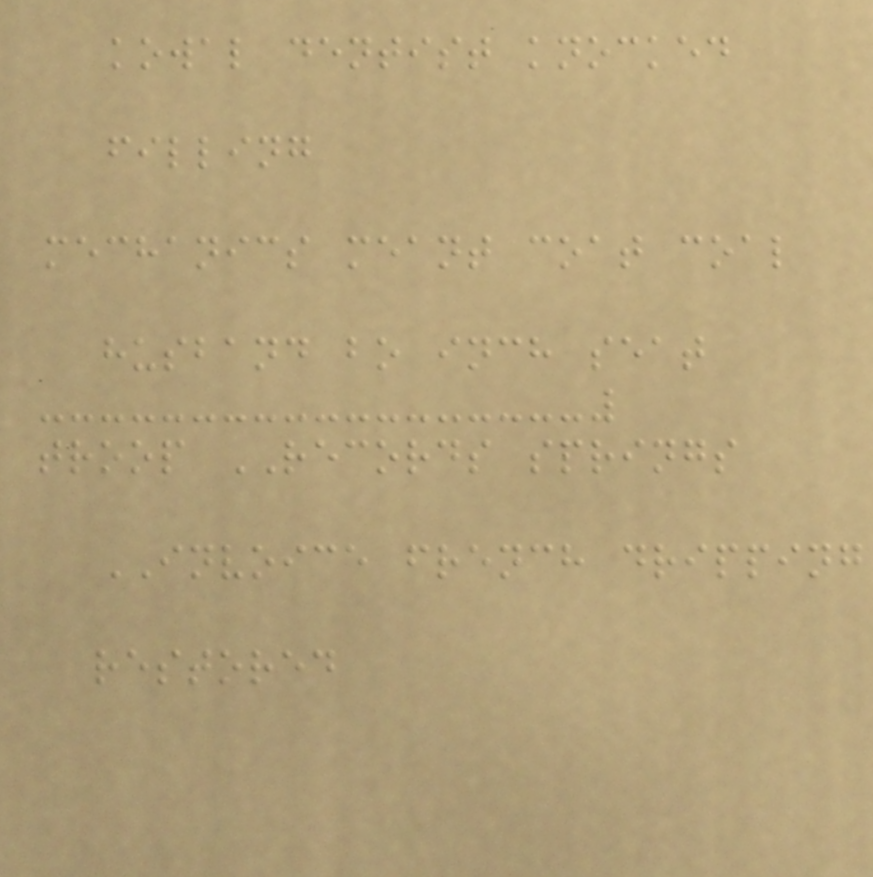kowal dentist knocked
filling
mechanics meant coat coal
husband bo inch seat
troop RECORDS springs
INVOICE french dripping
restored
